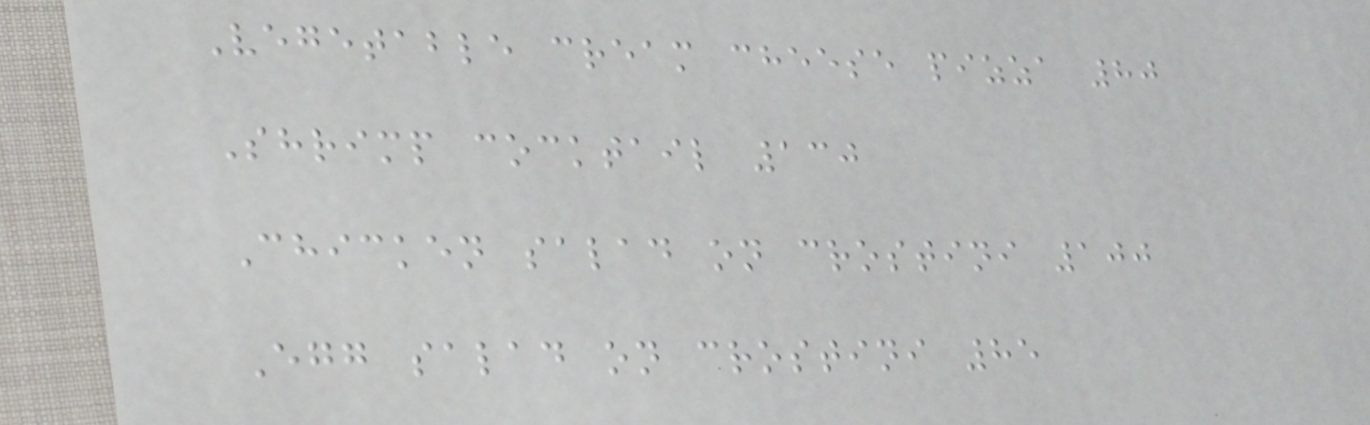Vegetable cream cheese pizza 80
Shrimp cocktail 130
Chicken salad on crostini 100
Egg salad on crostini 85
